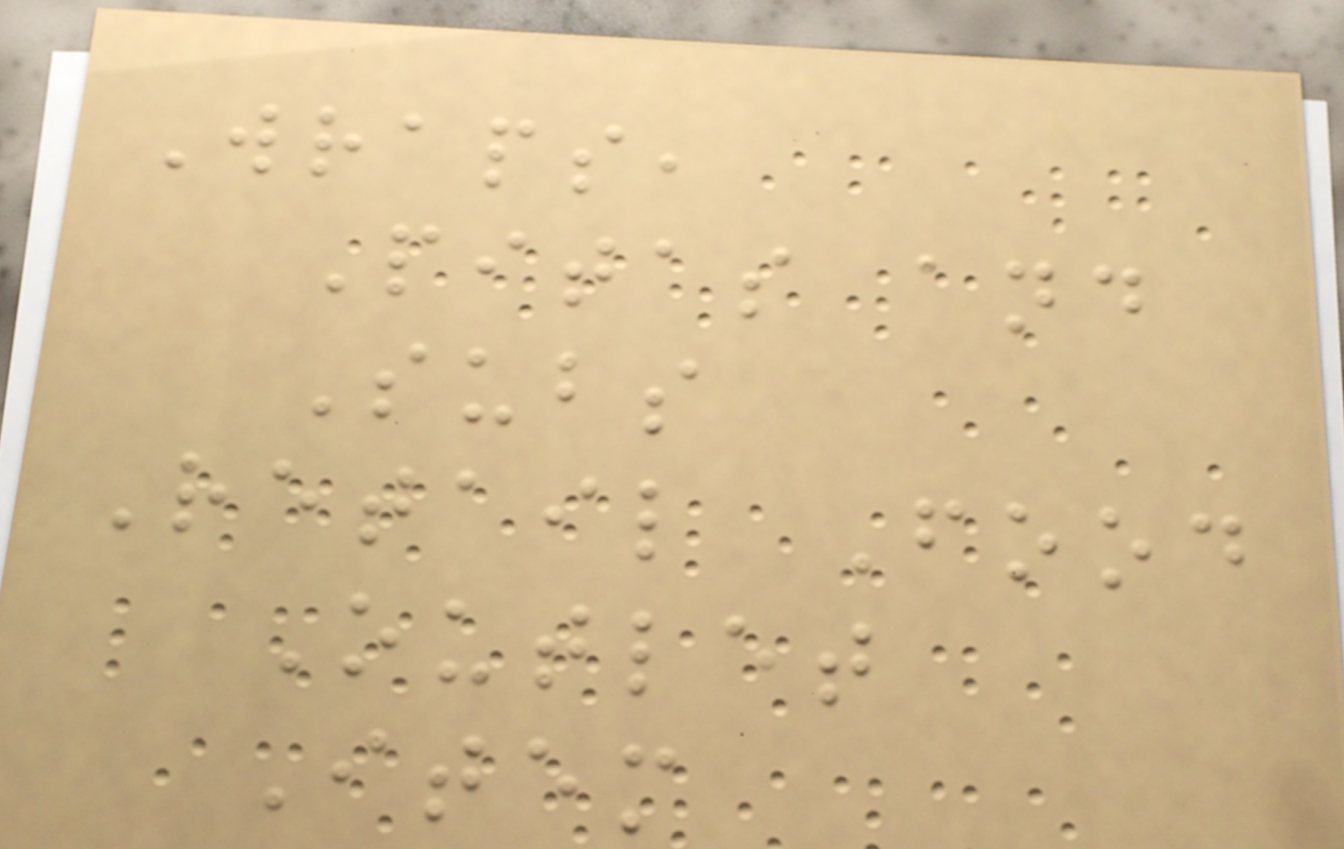Wraps,
Pitas and
Subs
Retail Food
Outlet
Item
